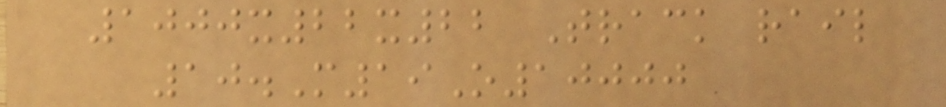1000x22x22 Track rail
10.M19O10000
